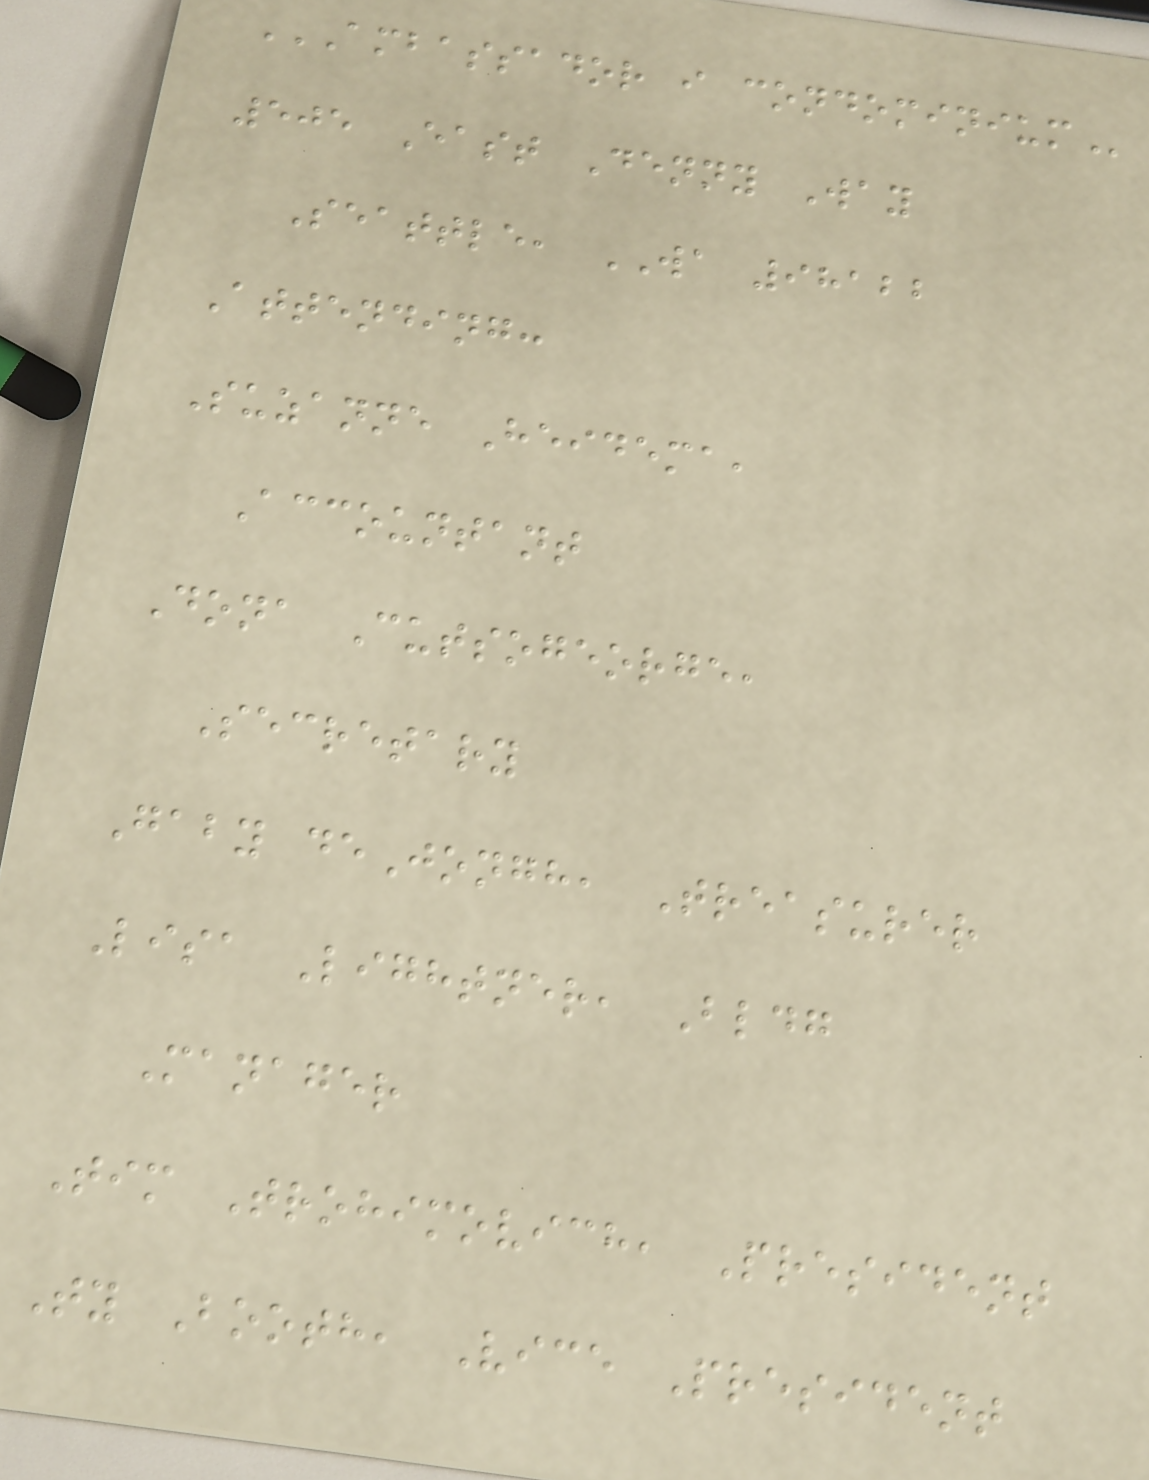AMBASSADOR I CONDOMINIUM
505 East Denny Way
Seattle, WA 98122
Attending:
Suzanne Heidema,
Accountant
Dona Cutsogeorge,
Secretary
Gaby deJongh, Treasurer
Lisa Lightner, Bldg
Manager
Tim Trohimovich, President
Ty Booth, Vice President
